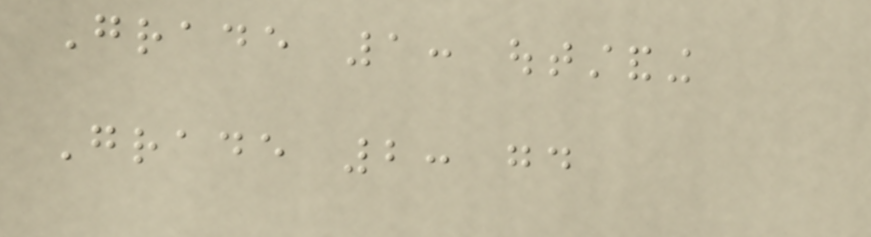Grade 1: outstanding
Grade 2: good
